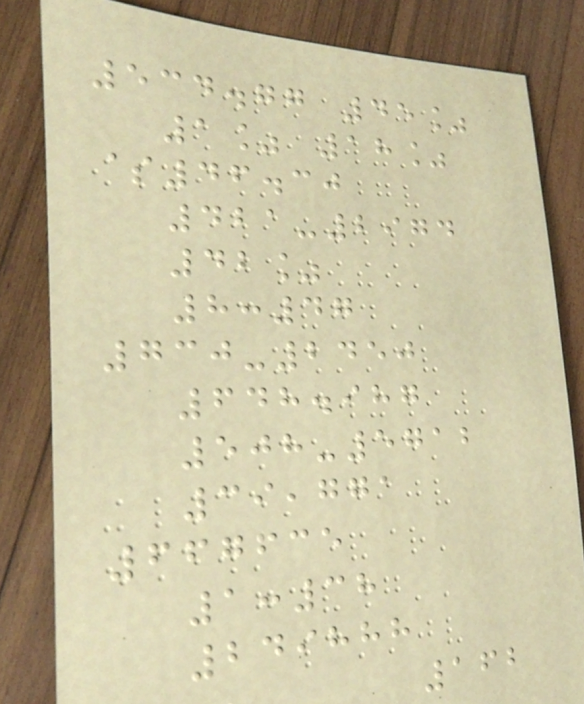534.77 45%
1% 18%
$46.30
421-2974
42%
8:47
730-2450
648.987
508-5712
39,771
667635
1:38
249888
162
